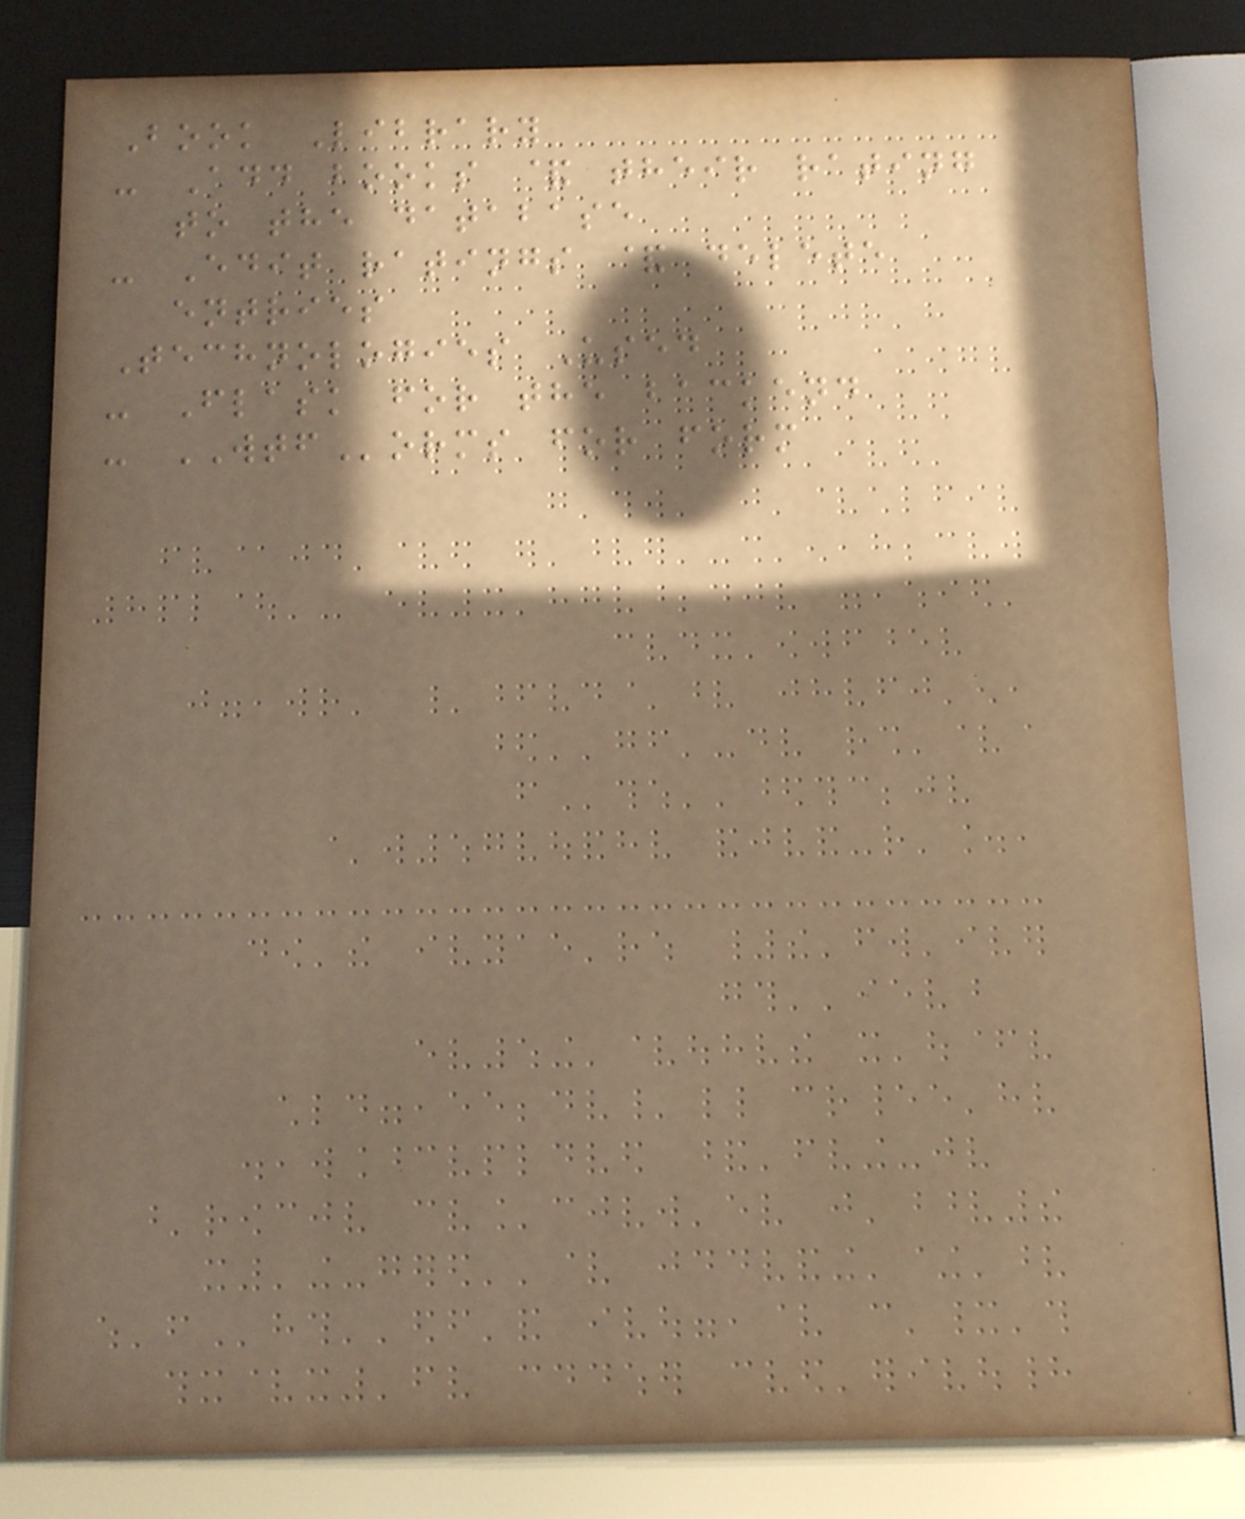Book Library
- Add books & their rating
to the database
- Edit ratings & delete
entries
Technologies Used
- Flask for the backend
- WTForms for form
